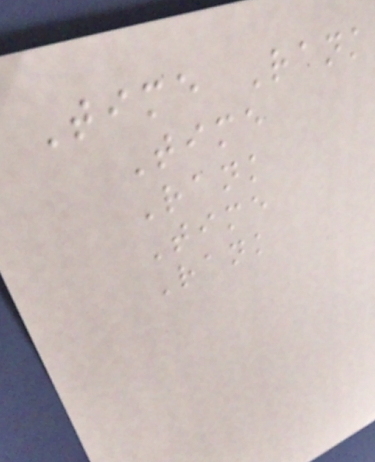Time Rank
Time
Rank
Time
Rank
